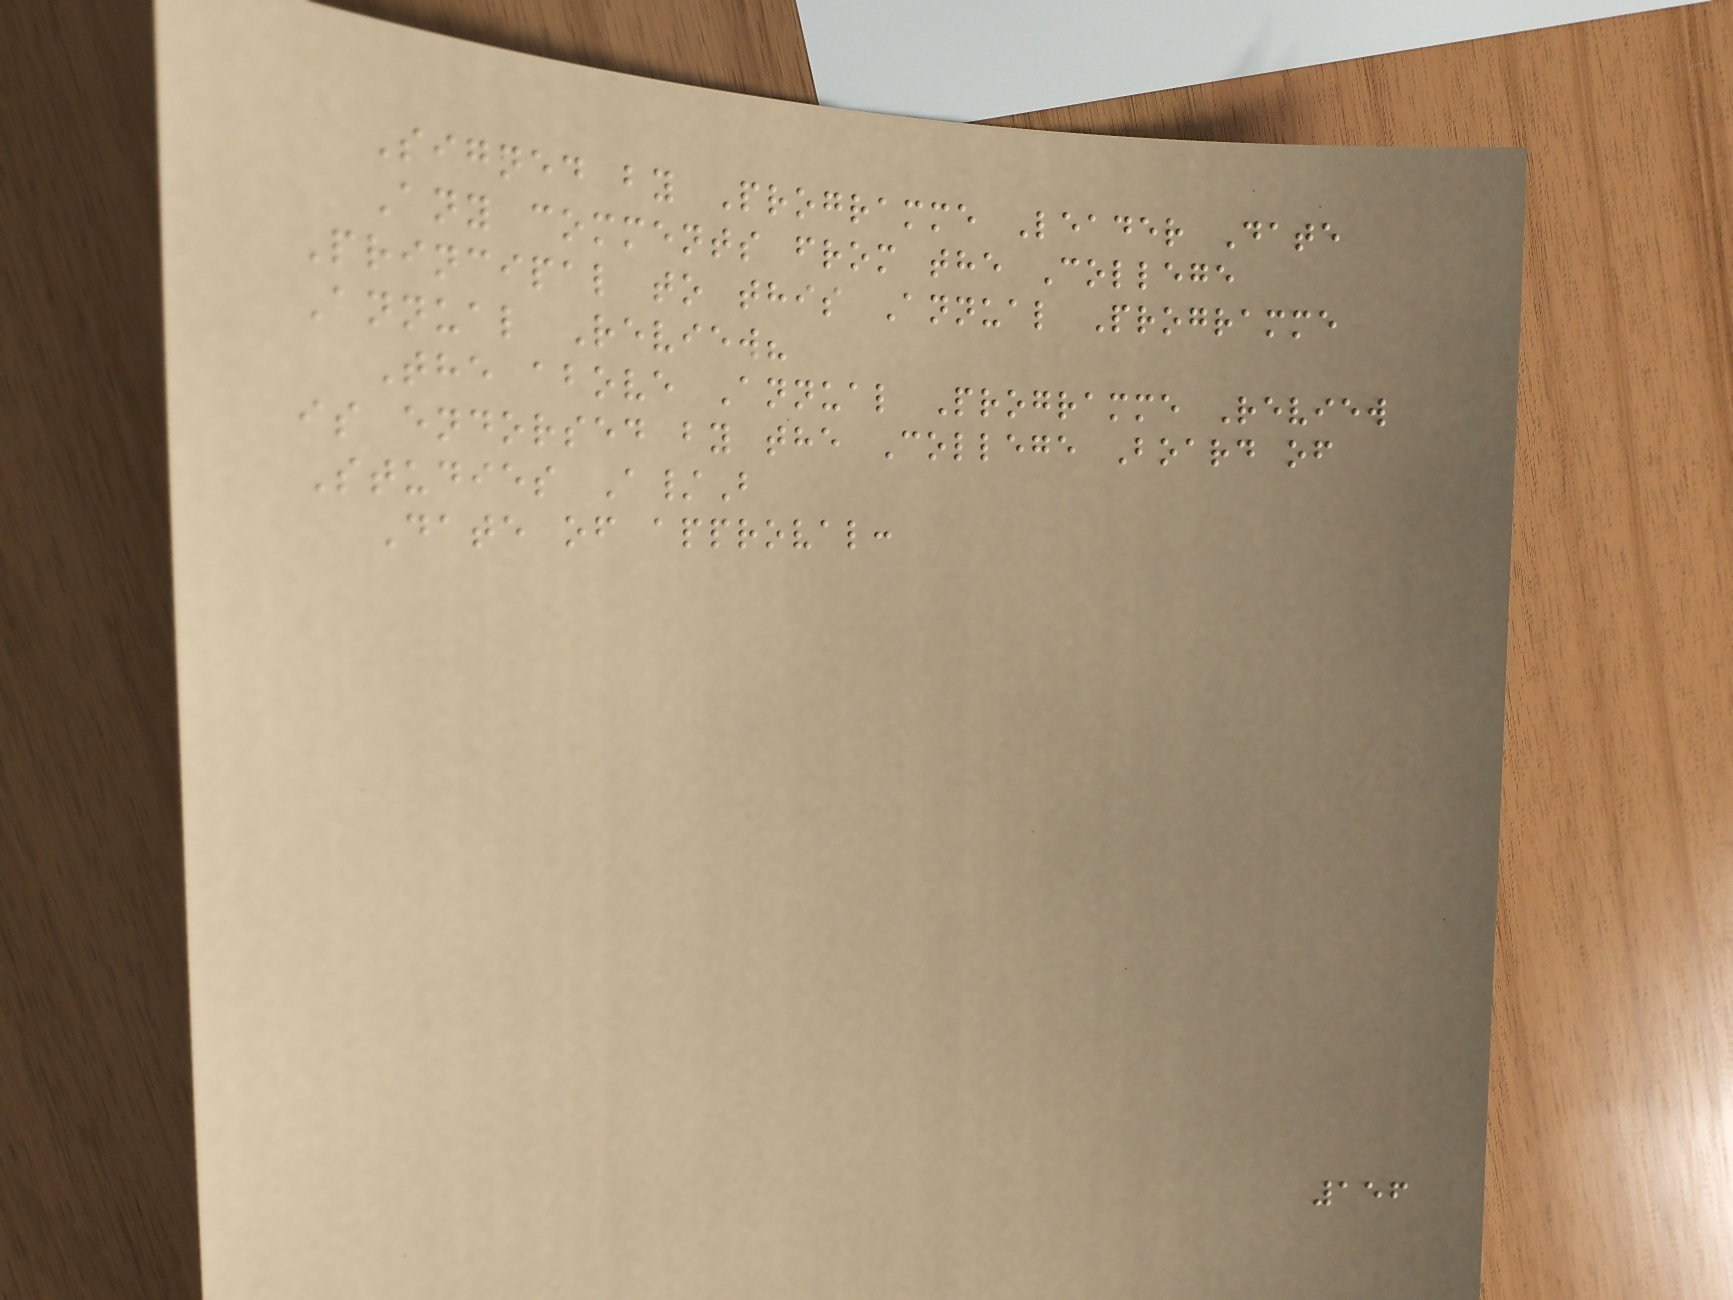Signed by Programme Leader Date
Any comments from the College
Principal to this Annual Programme
Annual Review?
The above Annual Programme Review
is endorsed by the College Board of
Studies A/B
Date of approval:
156
